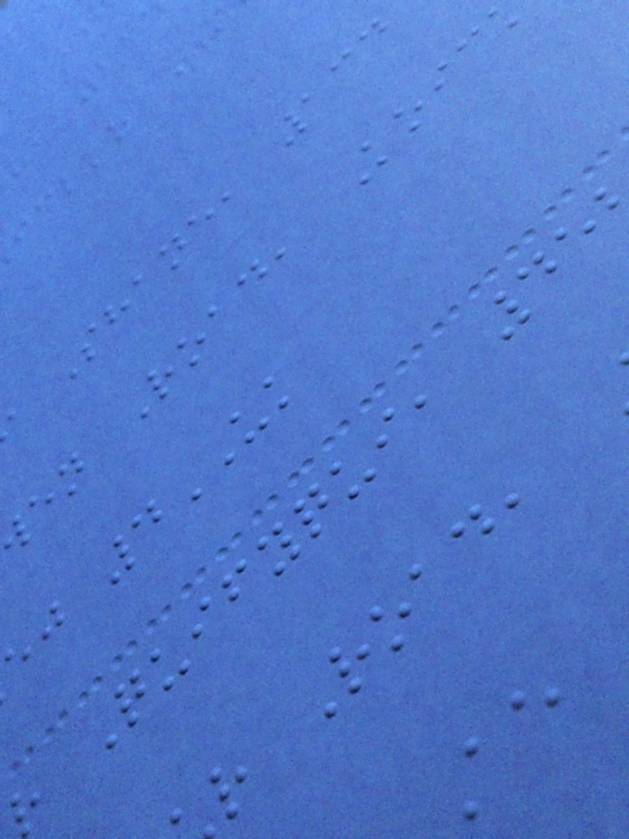Shane, 134
en Road, Koic
ej 4UK
Quifyqui, 45
r Road,
